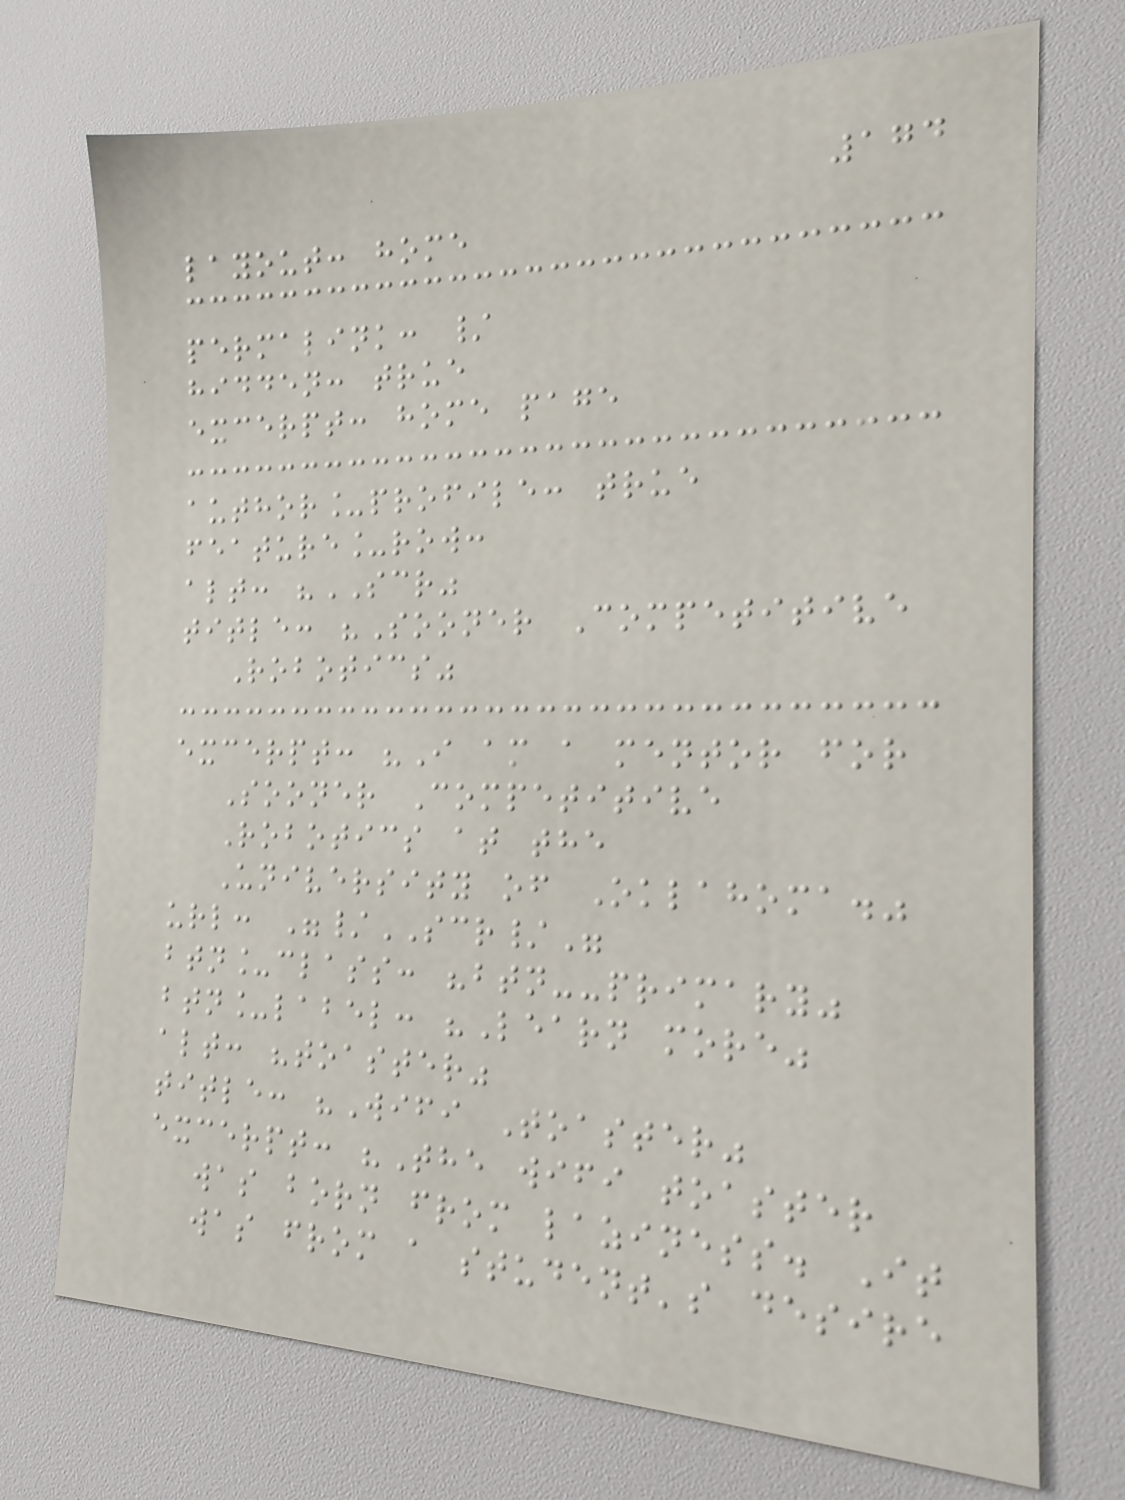174
layout: home
permalink: /
hidden: true
excerpt: home page
author_profile: true
feature_row:
alt: "SCR"
title: "Sooner Competitive
Robotics"
excerpt: "I am a mentor for
Sooner Competitive
Robotics at the
University of Oklahoma."
url: "/SCR/"
btn_class: "btn--primary"
btn_label: "Learn more"
alt: "toaster"
title: "Wifi Toaster"
excerpt: "The wifi toaster
was born from laziness. It
was from a student's desire
